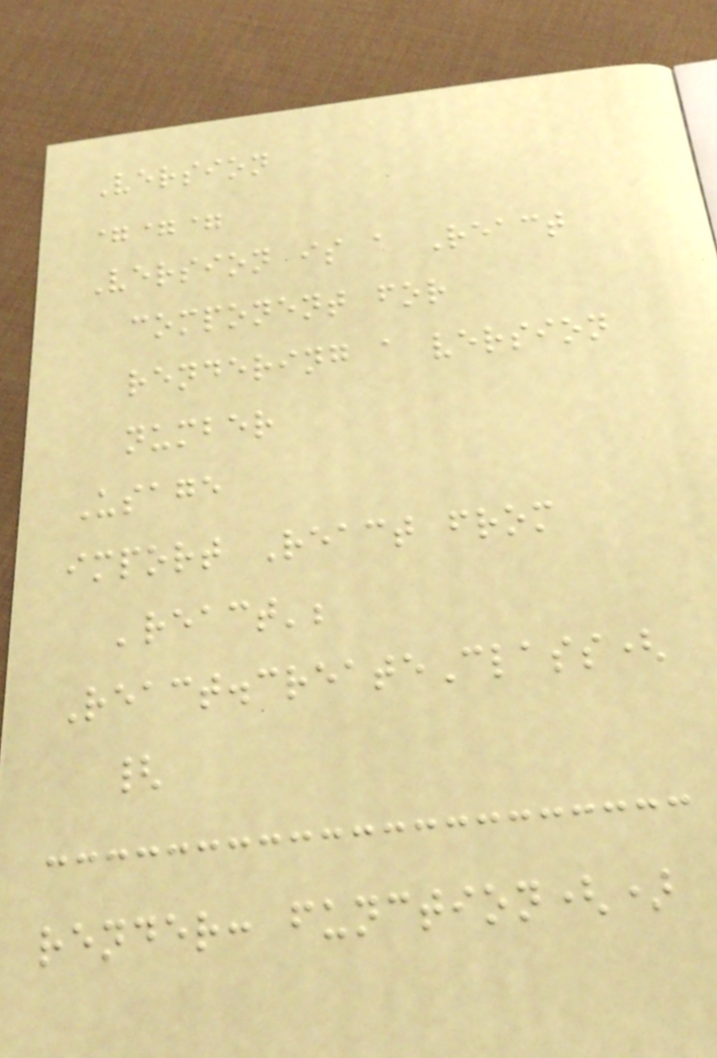Version
===
Version is a React
component for
rendering a version
number
Usage
import React from
'react';
React.createClass(
{
render: function()
